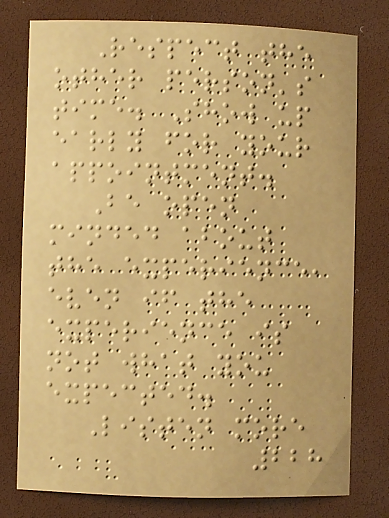Respect the
other person's
time. Show up
early for your
appointment.
Be open
minded about
the experience,
even if the
experience is
not what you
expected.
Listen more
228
